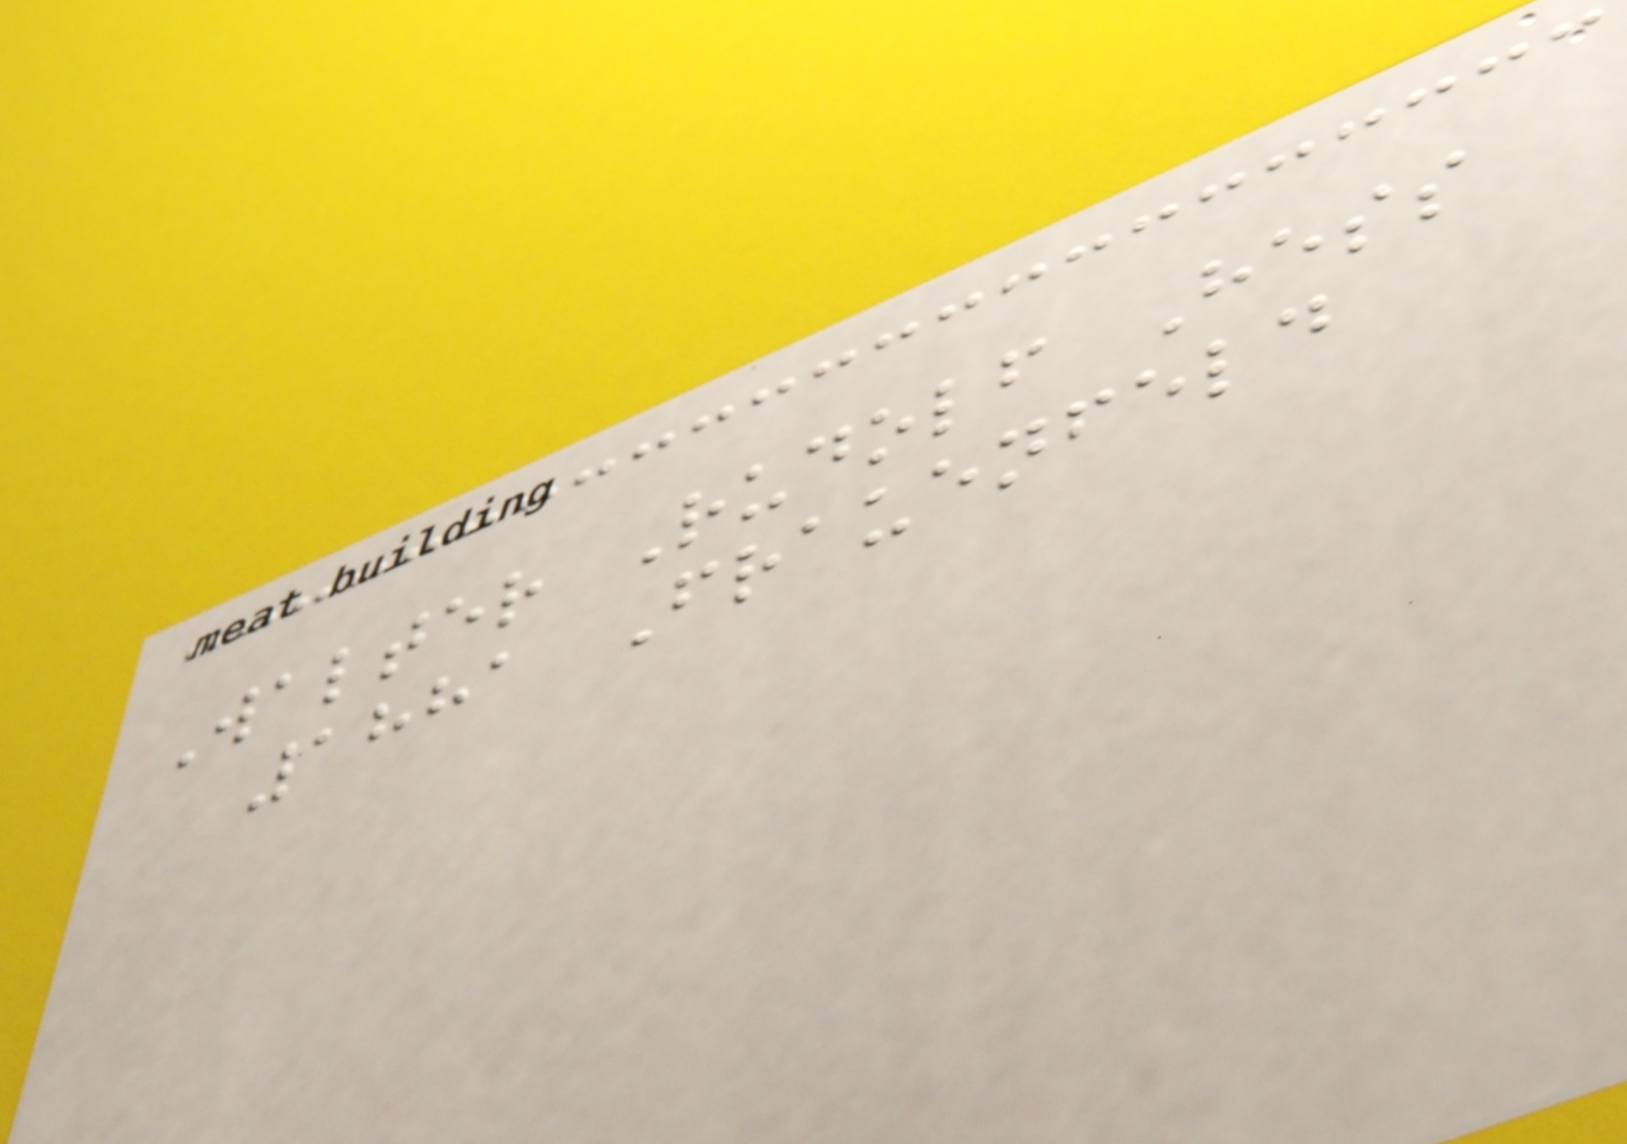Walter Rudolf Hess
1881 Frauenfeld
